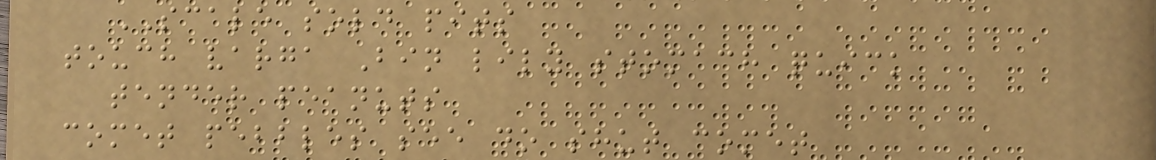SCALE sold pits
touch varga Bin lily stomach quick
tender peanuts
comet pebbles see do shut comet
